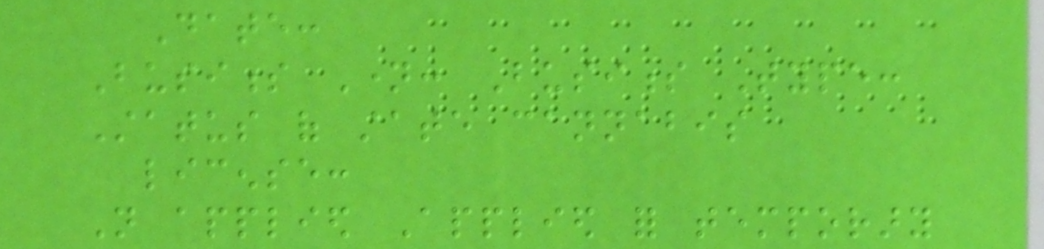Date:
Business Name: Business Type:
Status of state cannabis
license:
Not applied Applied for temporary
